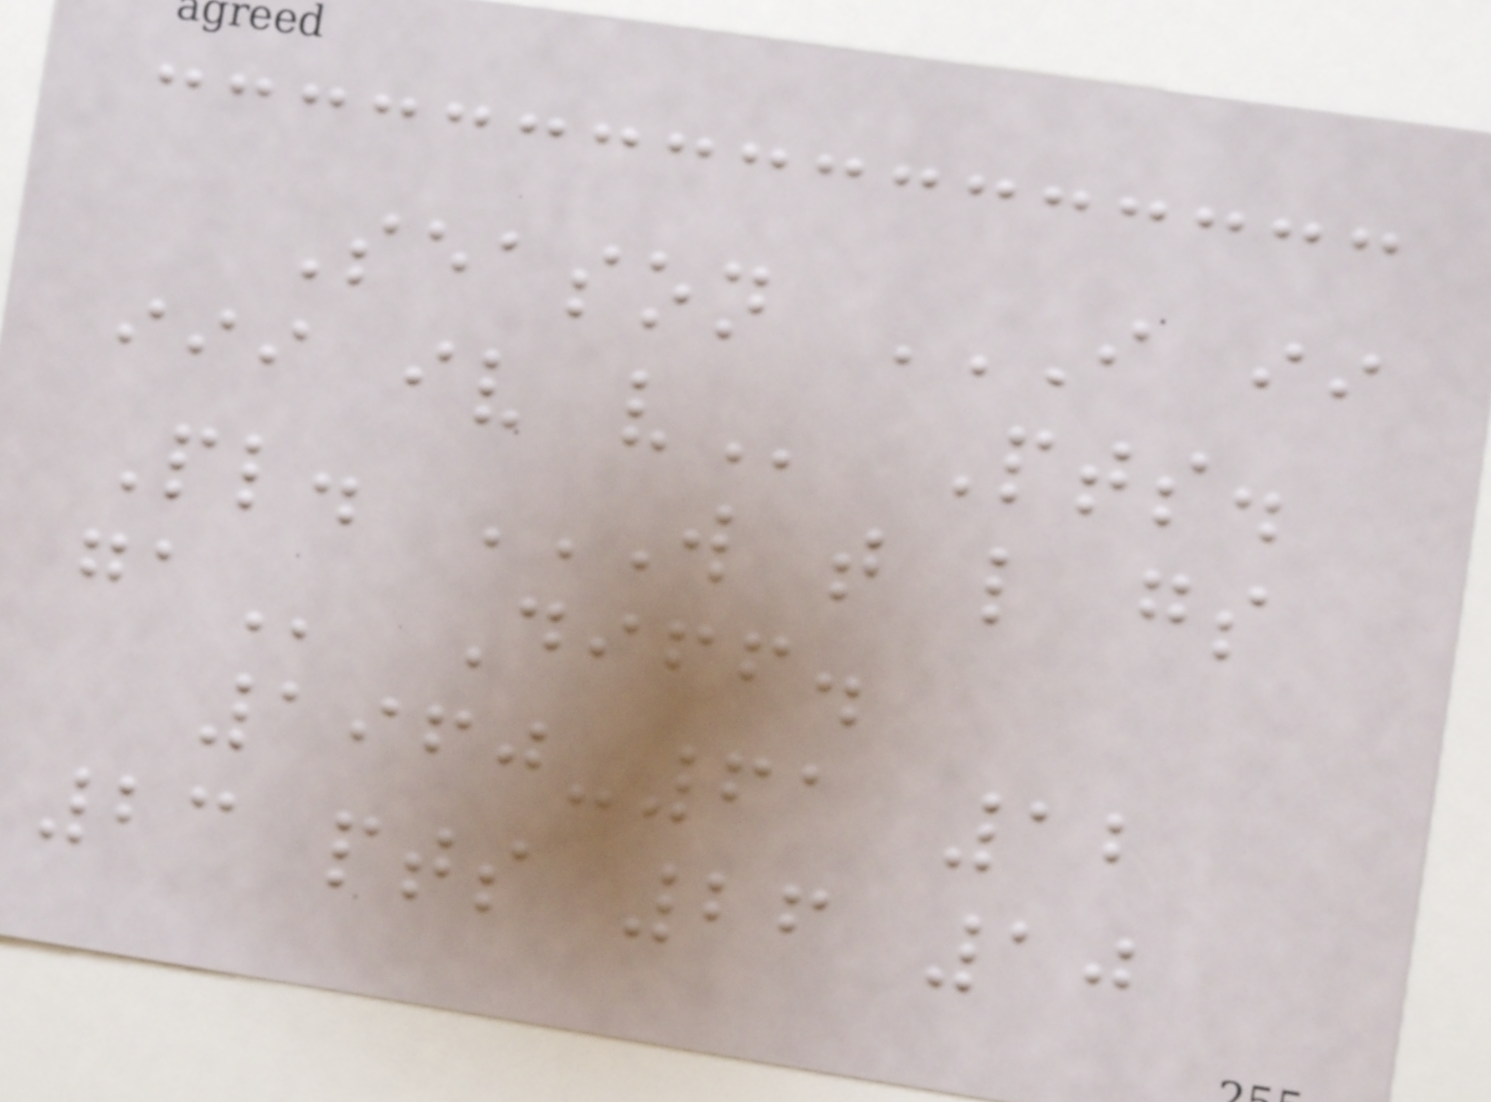Season I II
III IV V Pts.
Pl. W T L GS
GA Diff.
1960-61 12
23 pts 26 10
